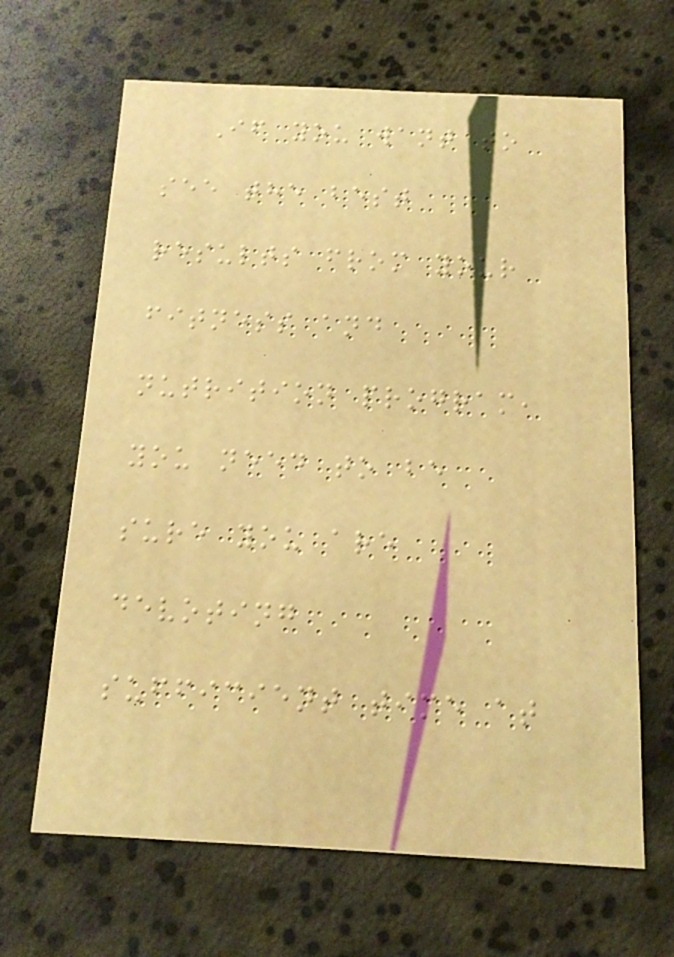If you want to
see the best
results from your
fitness and
nutrition program,
you need to be
sure you are
devoting
sufficient time at
